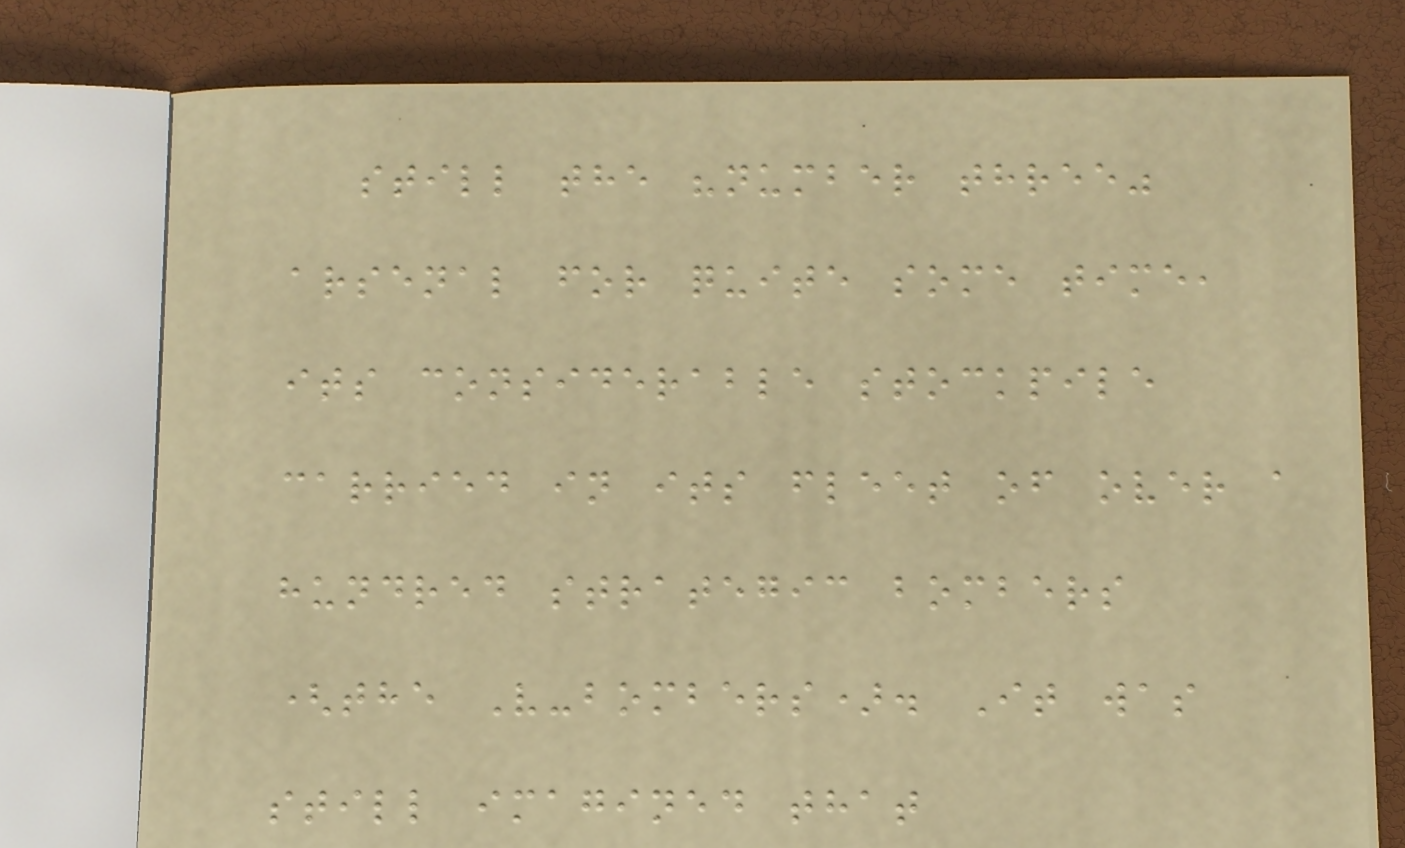still the "number three"
arsenal for quite some time,
its considerable stockpile
carried in its fleet of over a
hundred strategic bombers
(the V-bombers). It was
still imagined that
